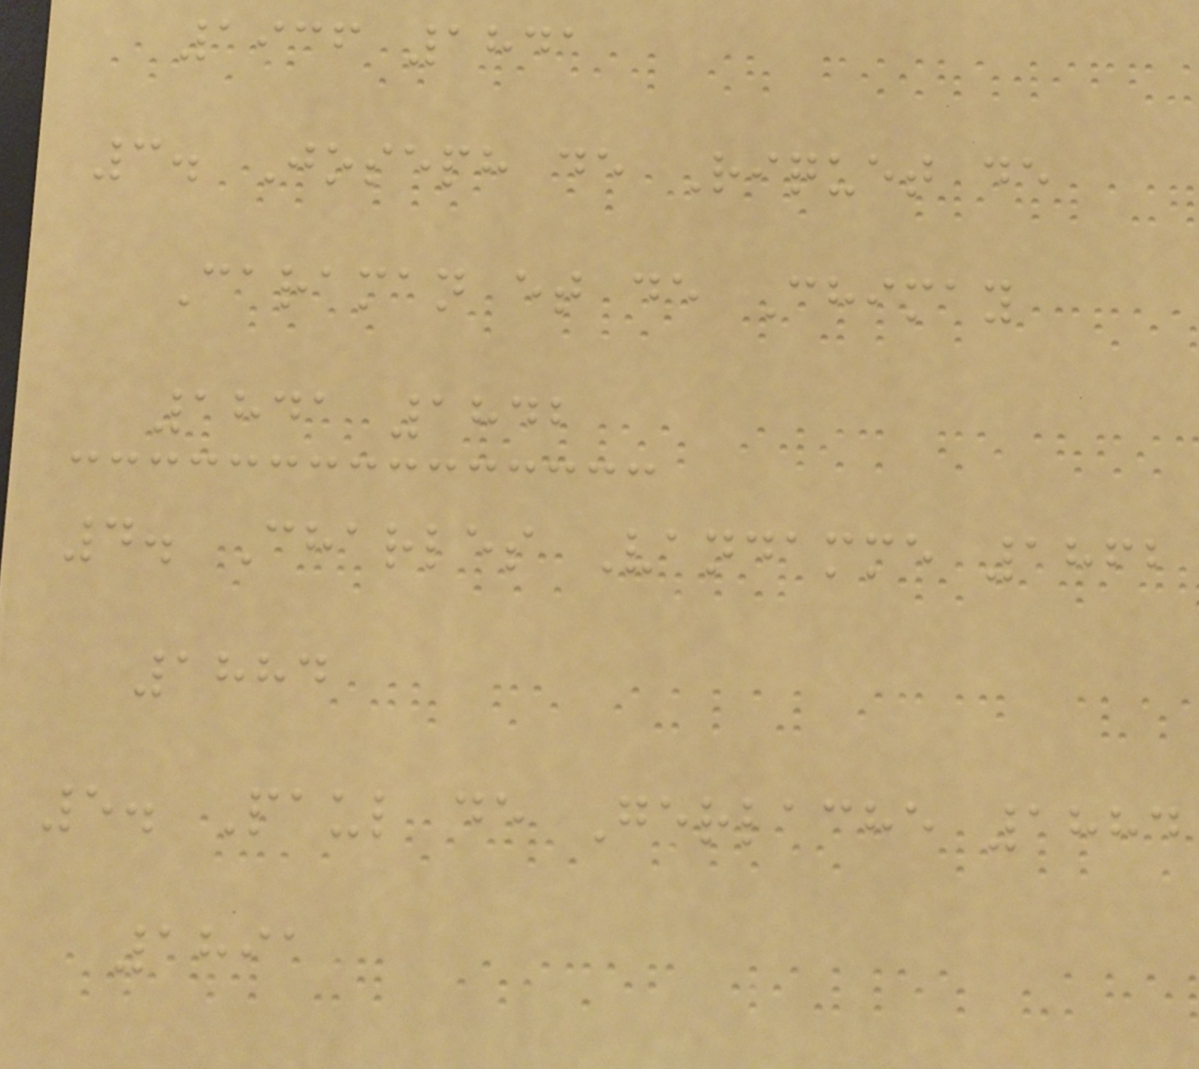1936 1841
3. Joseph de Riquet de
Caraman et de Chimay
1841 1842
4. Charles Vandamme 1862
1884
5. Paul de Gerlache 1884
1891
